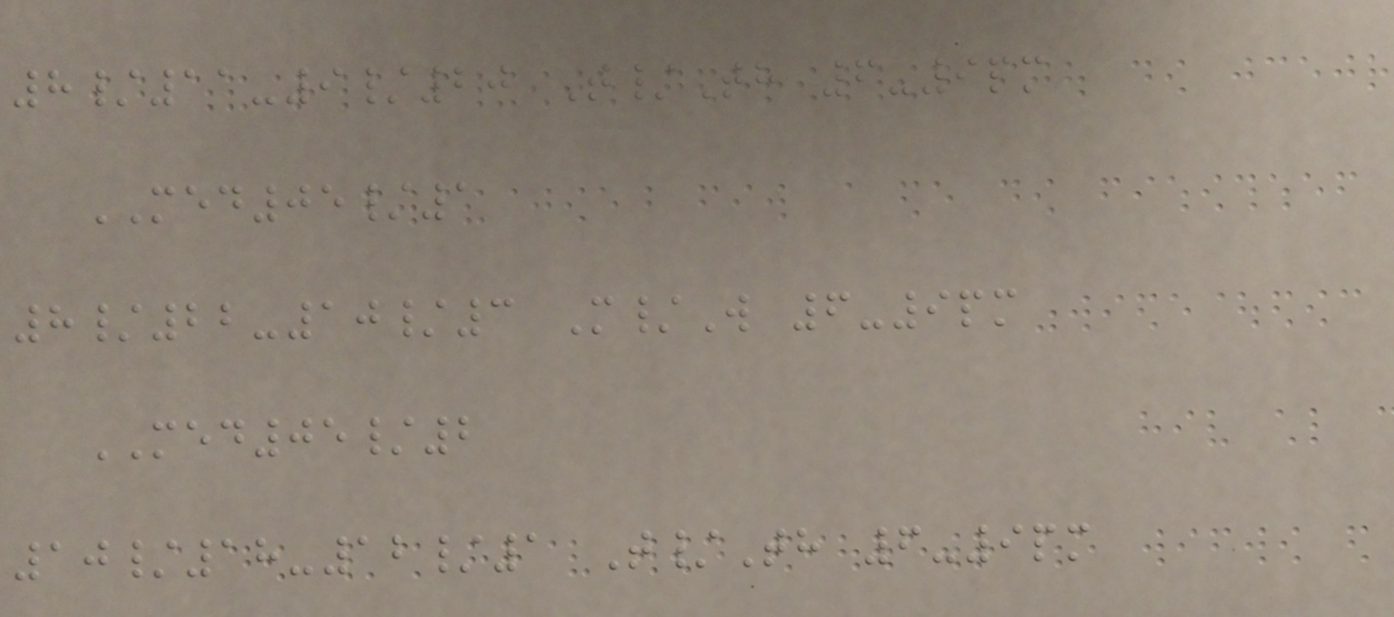8/11-9/20 T/Th 6-9pm
MED05/1
8/22-10/3 M/W 6-9pm
MED05/2
10/18-12/1 T/Th 6-9pm
